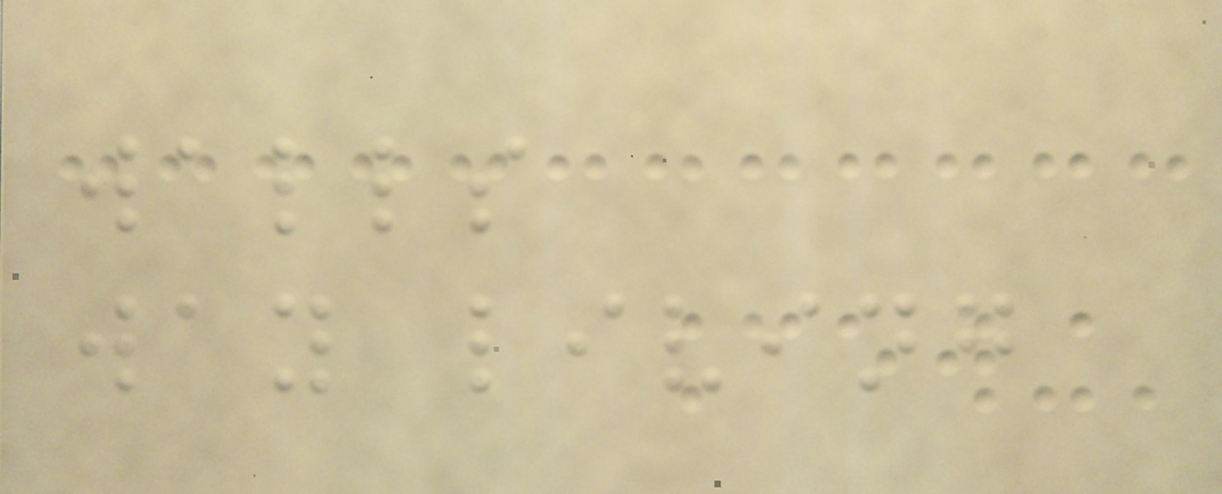walls
way living
